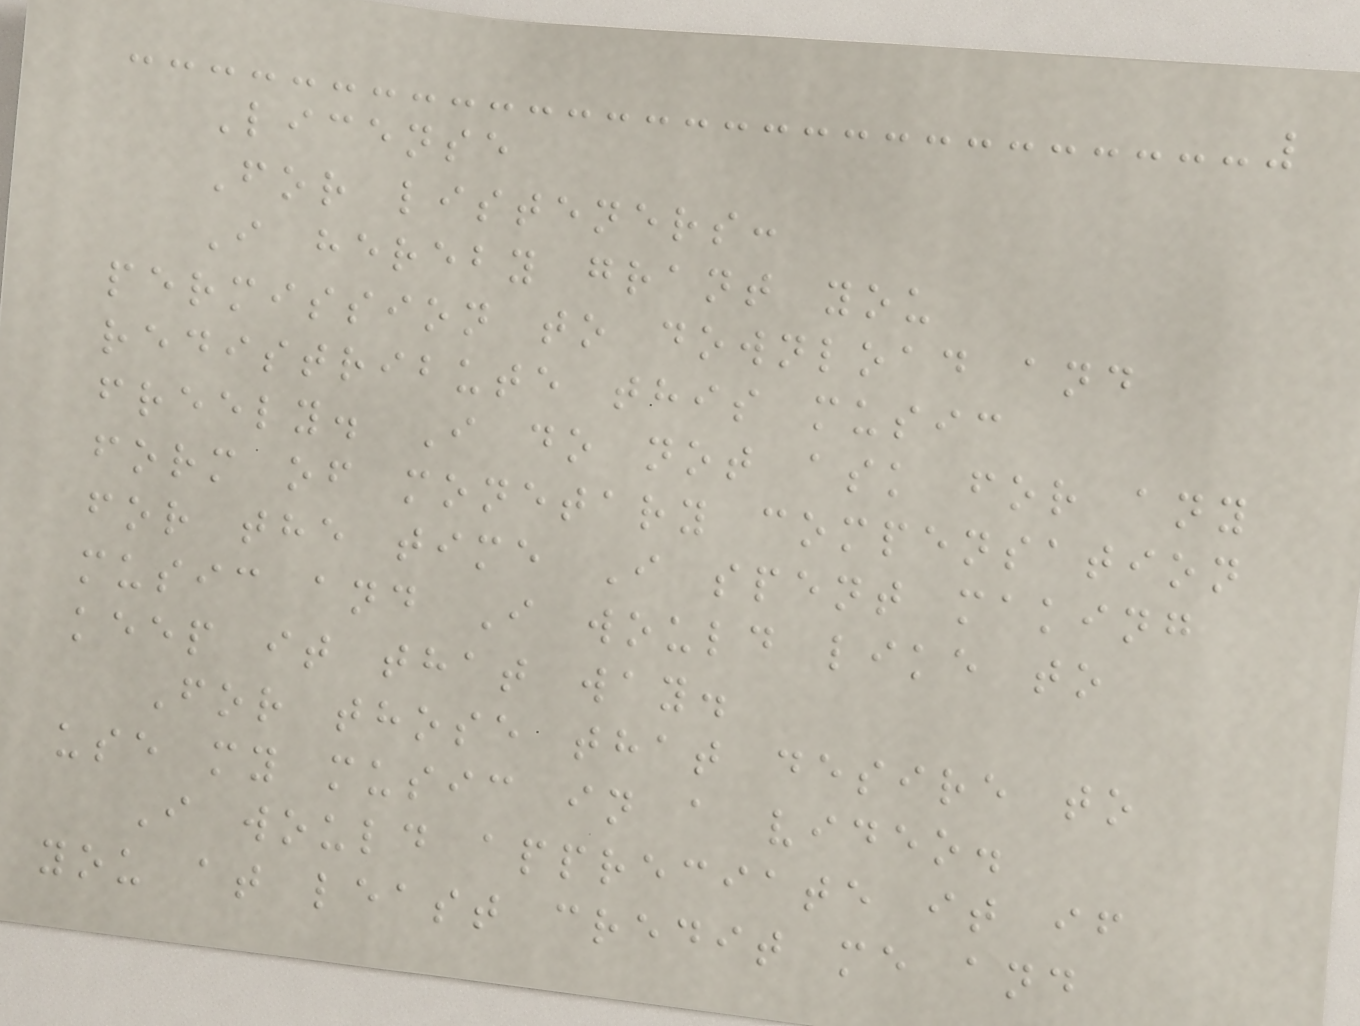License
For listeners:
I hereby grant you
permission to download and
redistribute this music
freely. I do not ask for any
form of monetary compensation
for the time I spent making
music and I would like to
keep it that way.
For those that desire to
use my music in a video.
I would appreciate it if
you at least credit me and
